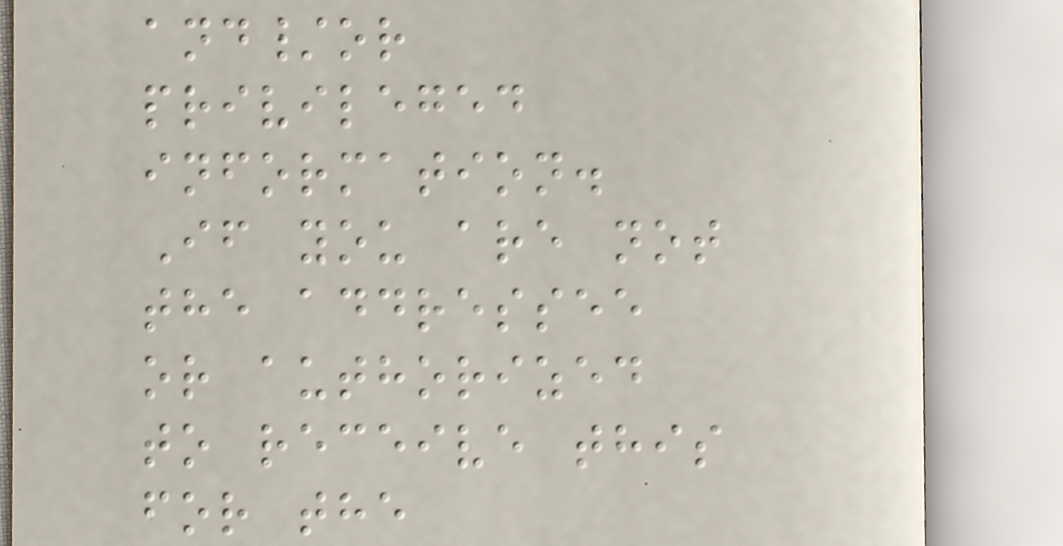and/or
privileged
information.
If you are not
the addressee
or authorized
to receive this
for the
